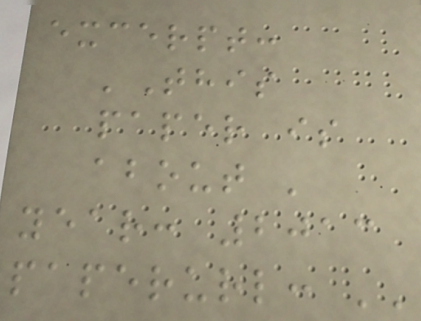excerpt:
'This
paper is
about '
year: 2013
paperurl: ''
